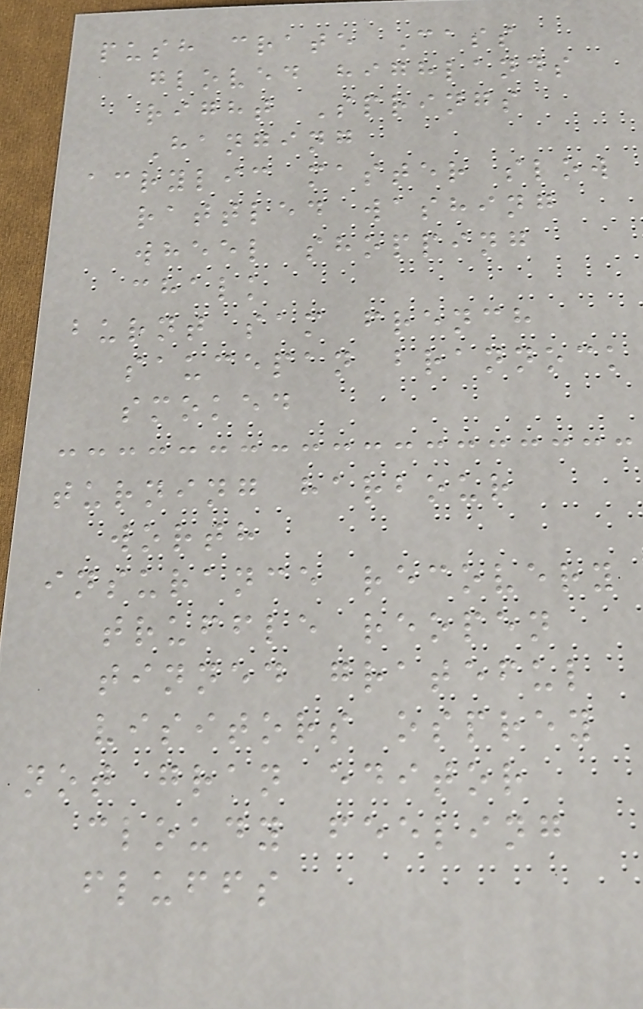push crate Cass
gloved highlands
right Springs
Hanging
acrylic master slow
rattled washing
wheel shopping
chalk
burnt sam french
saucepan brannock
smoked
turning harbour
worth
insurance recovery
truffle reopen
tinned grateful
visitors osprey
not gran editor
cloudy feeling
fluffs
